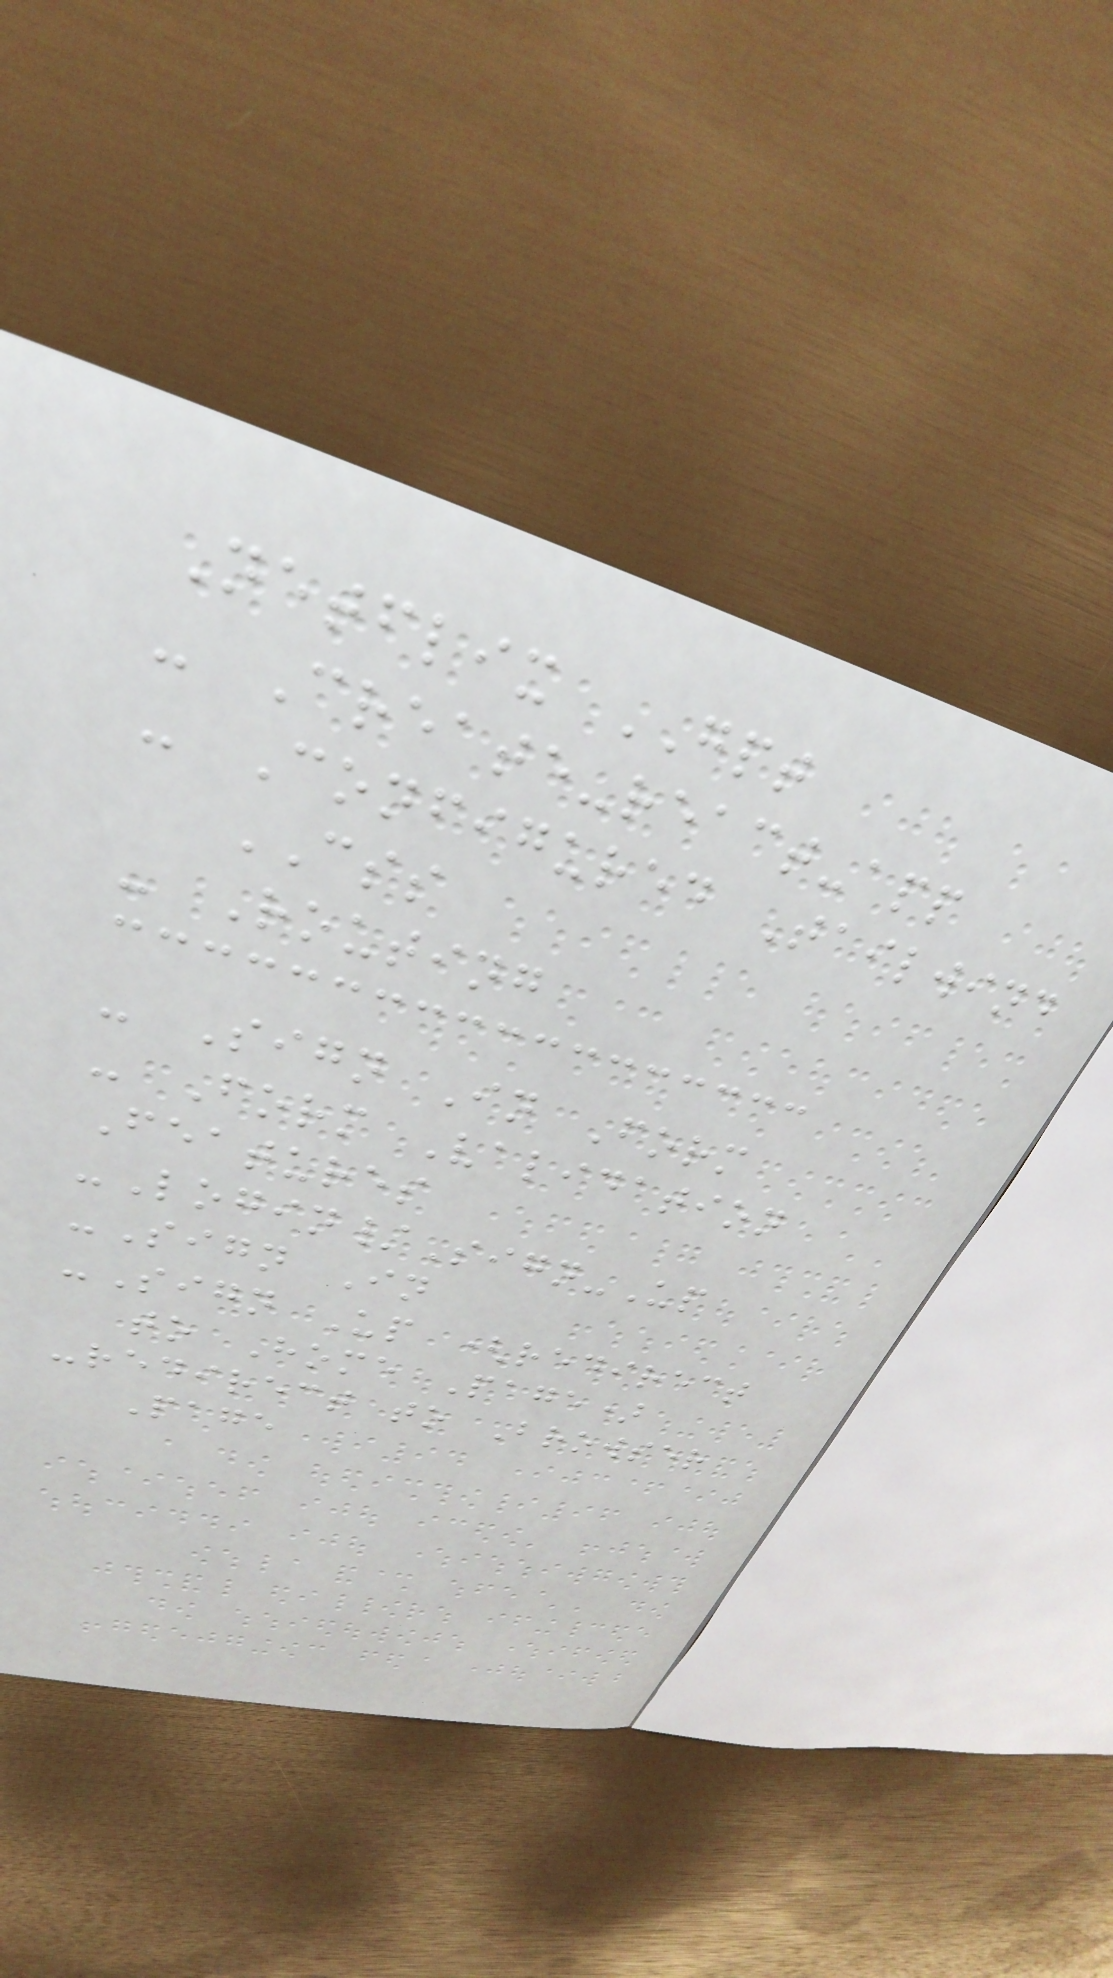Netflix GPT
- Create-react-app
- Configured Tailwind
CSS
- Routing
- Sign In Form
- Form Validation
Features
-Login/Sign-Up
-Sign In
-Sign Up (redirect
to Home Page)
-redirect to Browser
Page
